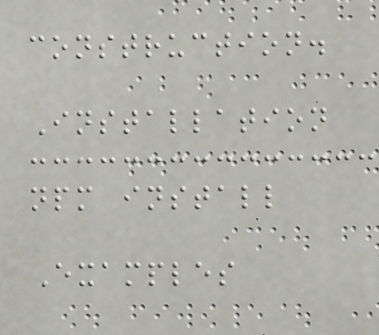construction.
Installation
npm install
Examples
